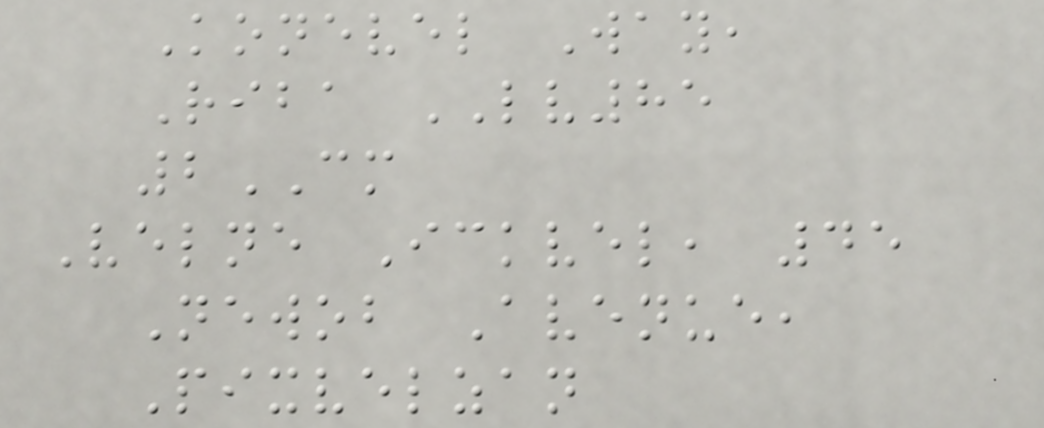Konevel Way,
Riba LV85
2CM
Velne Ickvel, 45
Newob Avenue,
Pixvelzan
